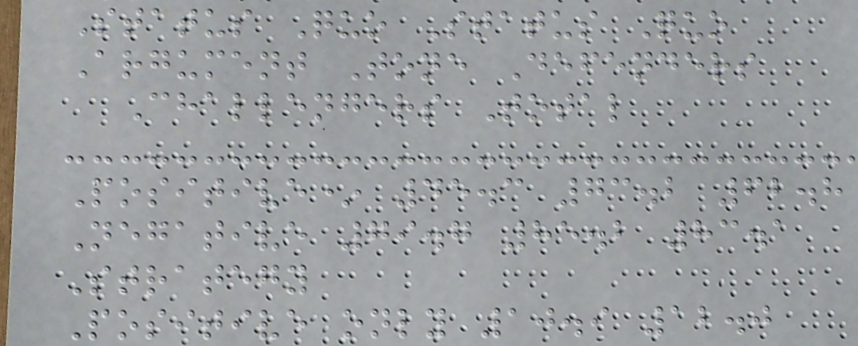Status Quo Status Quo
Argument Tone Defenders
Challengers Total
Positive* 45.3 73.2 62.8
Negative 79.7 85.2 83.1
Strategy
Positive only 10.9 12.0
